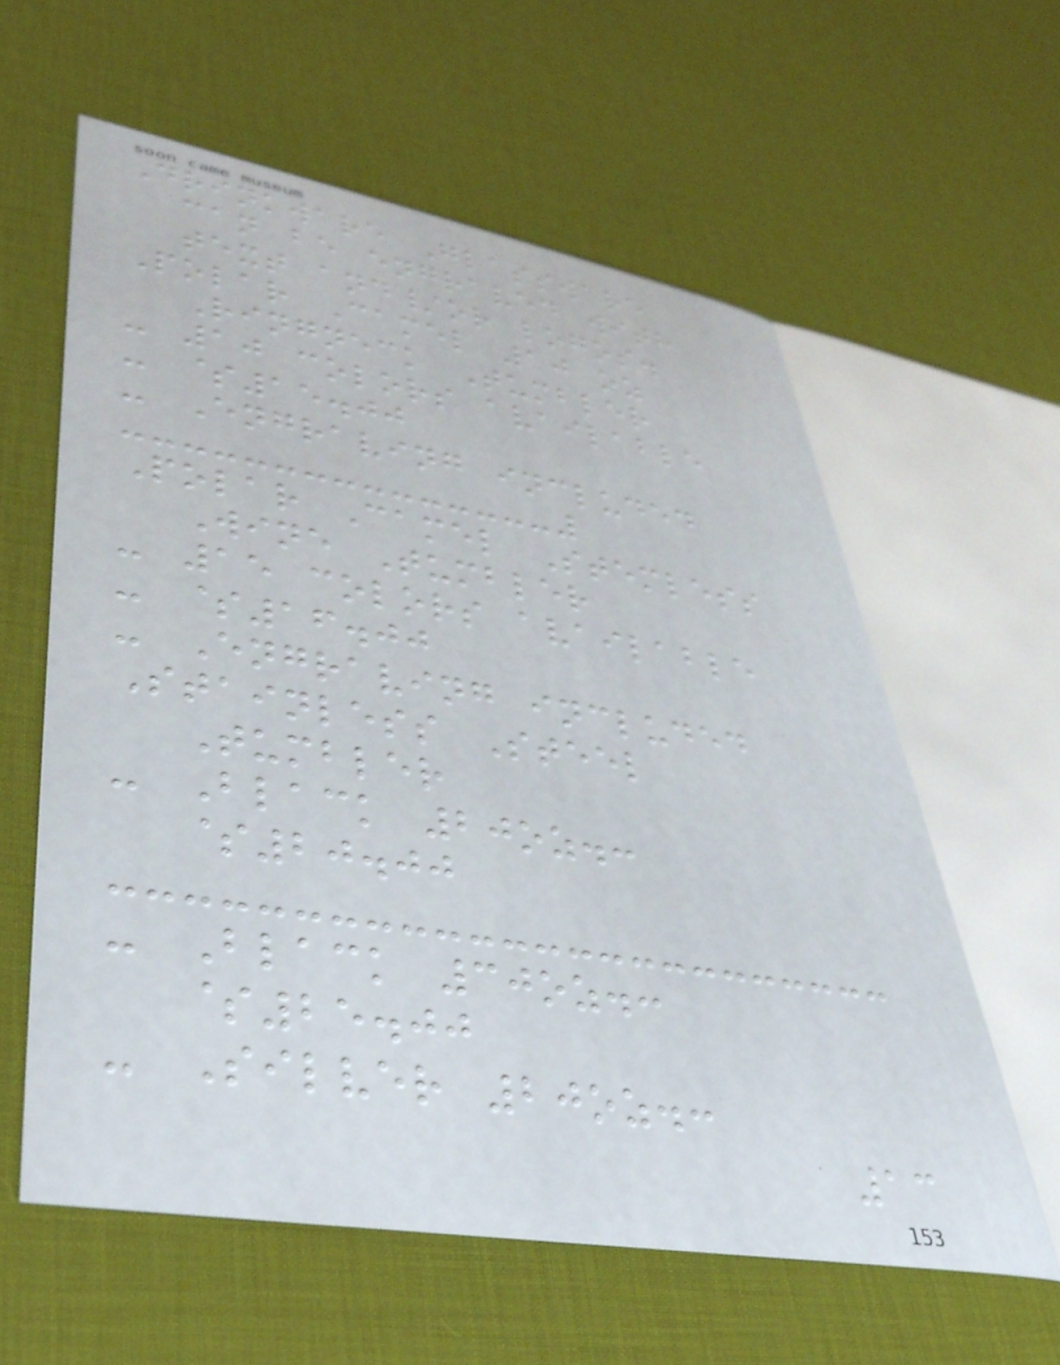Drinkware Glassware
can be engraved with
text and/or logos.
Polar Camel 10 oz
Ringneck Tumbler
- 10 colors available
- $15.00
- Engraving included
Polar Camel Stemless
Wine Tumbler
- 15 colors available
- $16.00
- Engraving included
Stainless Steel
Tumbler
- Black 20oz.:
$20.00
- Black 30oz.:
$25.00
- Silver 20oz.:
13
